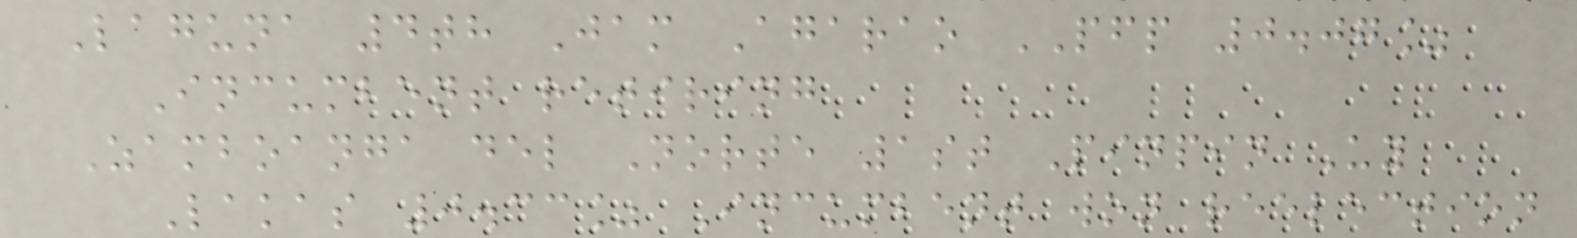Laguna 4th Jam Agarao PFP 0.07%
Incumbent retiring
Zamboanga del Norte 1st Pinpin Uy
Lakas 0.33% Incumbent won reelection
